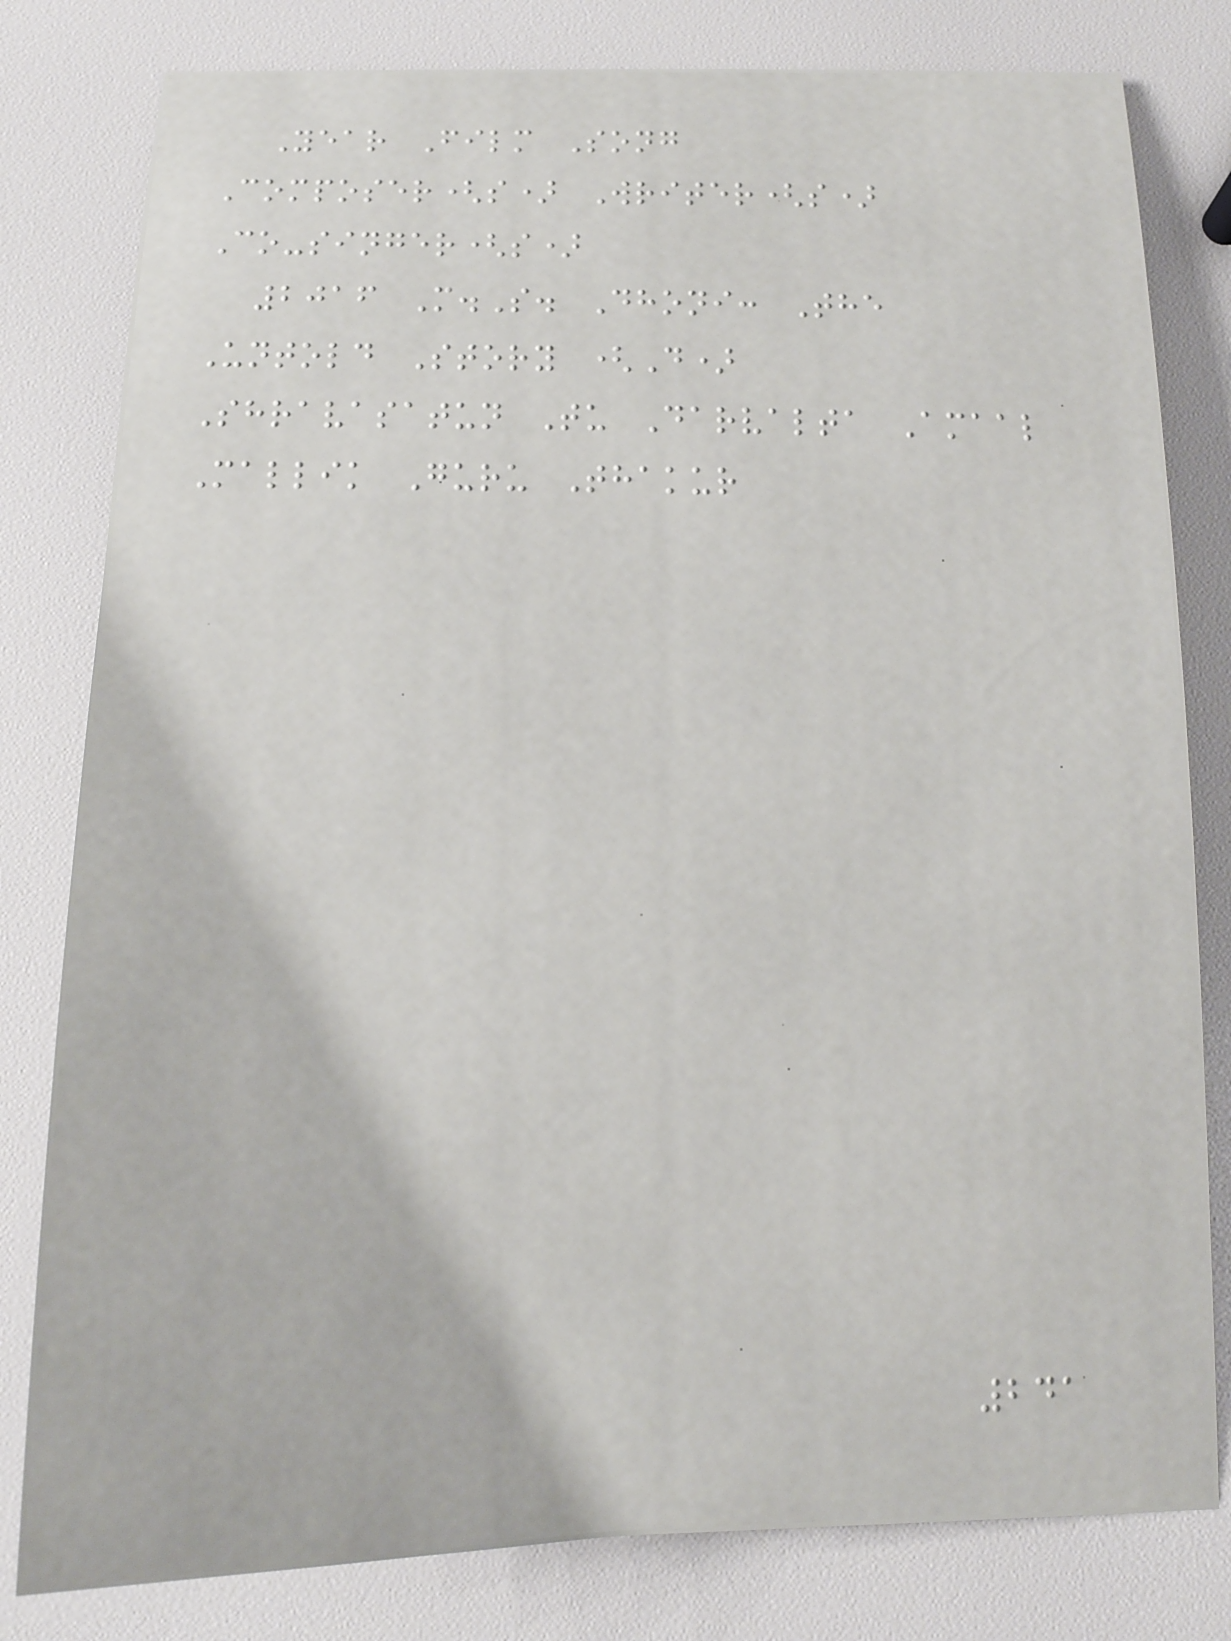Year Film Song
Composer(s) Writer(s)
Co-singer(s)
2016 M.S. Dhoni: The
Untold Story (D)
Shravasatun Tu Darvalta Amaal
Mallik Guru Thakur
241
